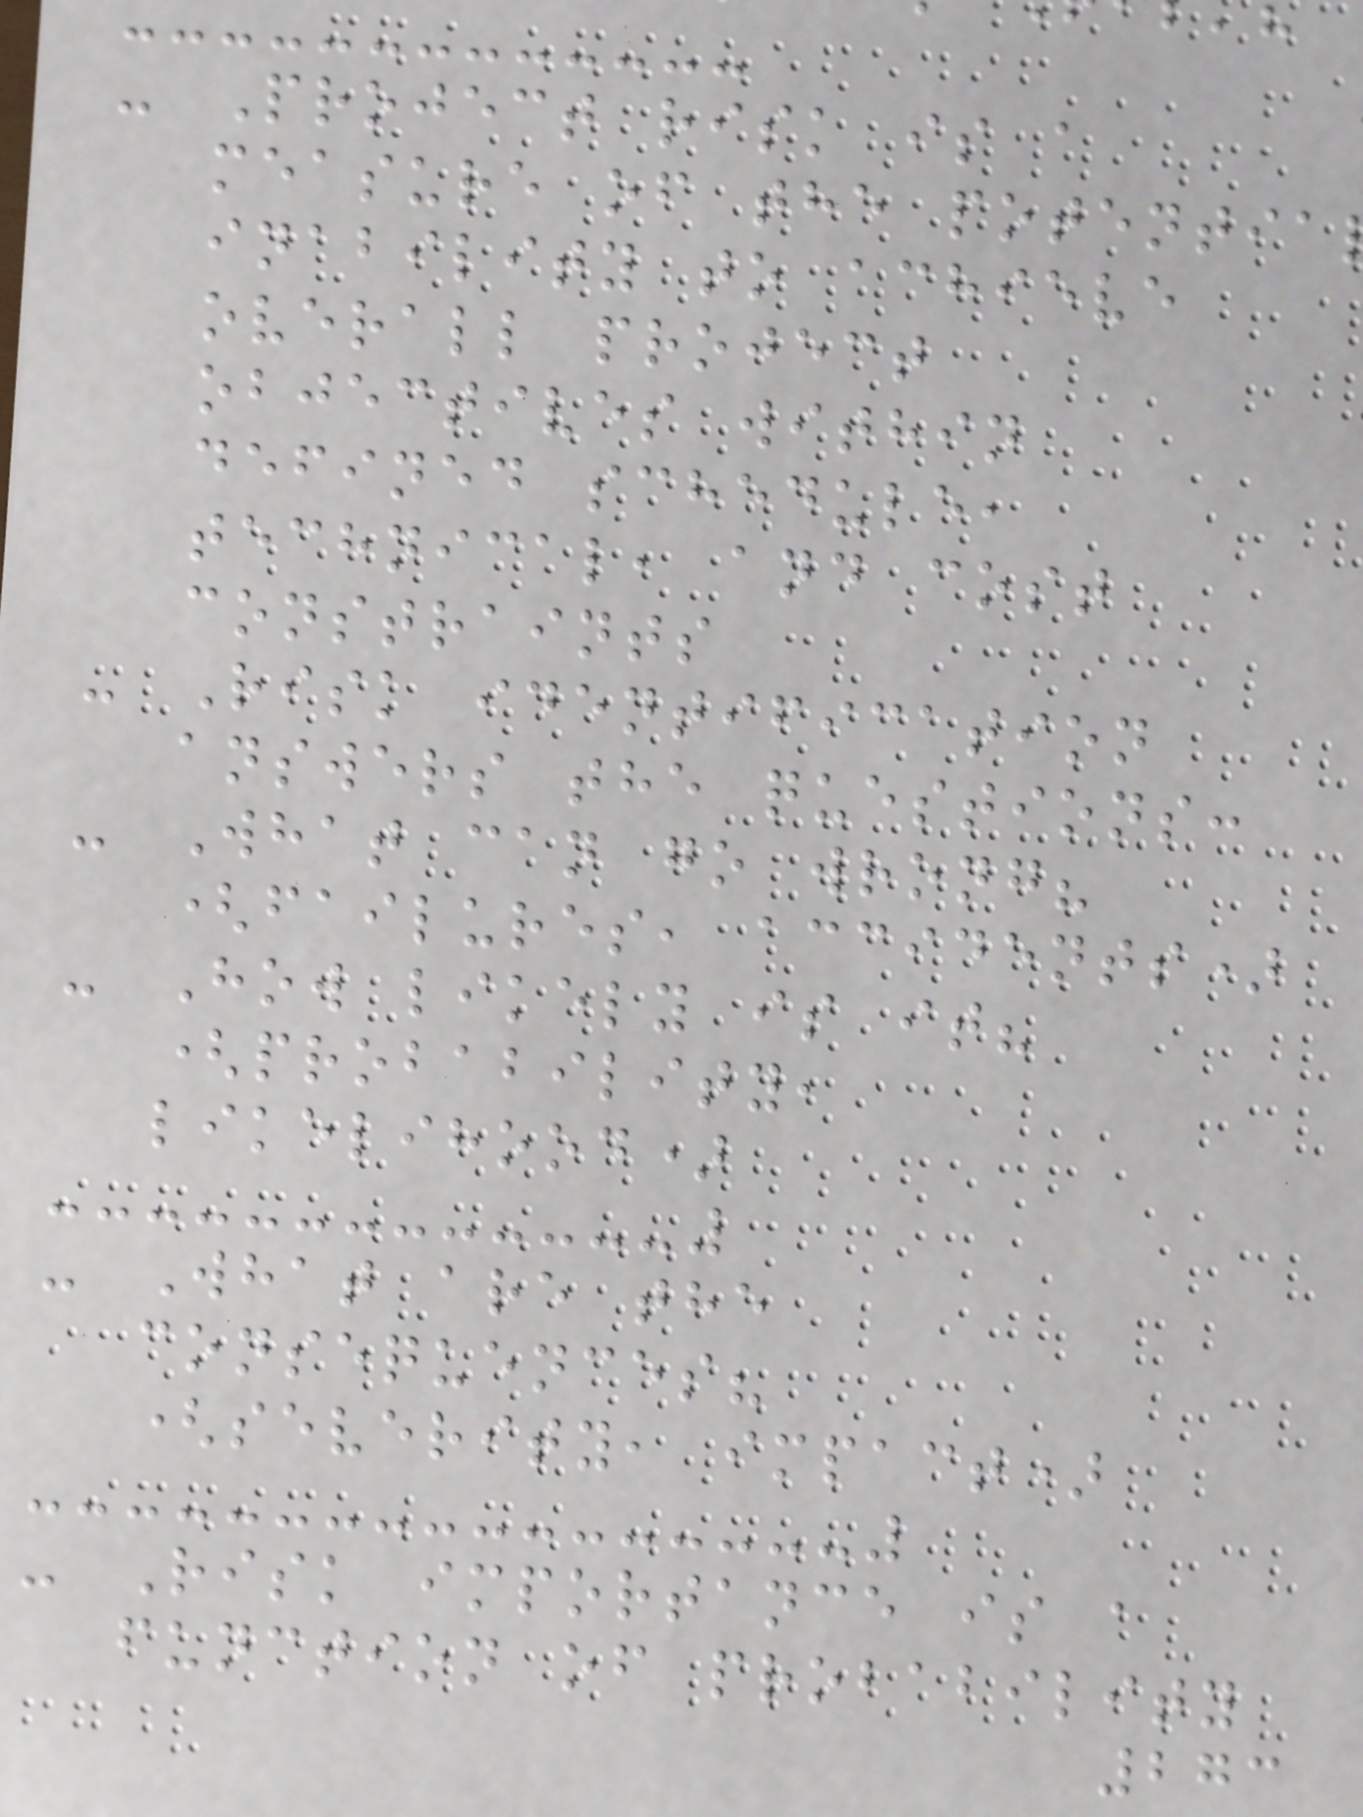- Project risk is a
measure of the potentia
inability to achieve
overall project
objectives within
defined schedule,
technical, and cost
constraints
- Risk identification
answers the questions:
- What can go wrong?
(failures, accidents)
- How likely is it?
(probability,
likelihood)
- What are the
consequences?
(severity, impact)
- Risk importance is a
function of probability
273
